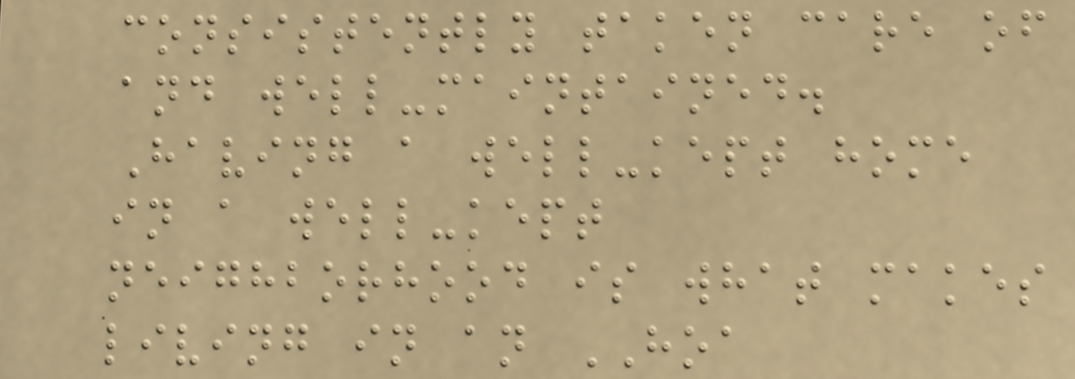consistently taken care of
and well-maintained.
Having a well-kept home
in a well-kept
neighborhood is what makes
living in an HOA
